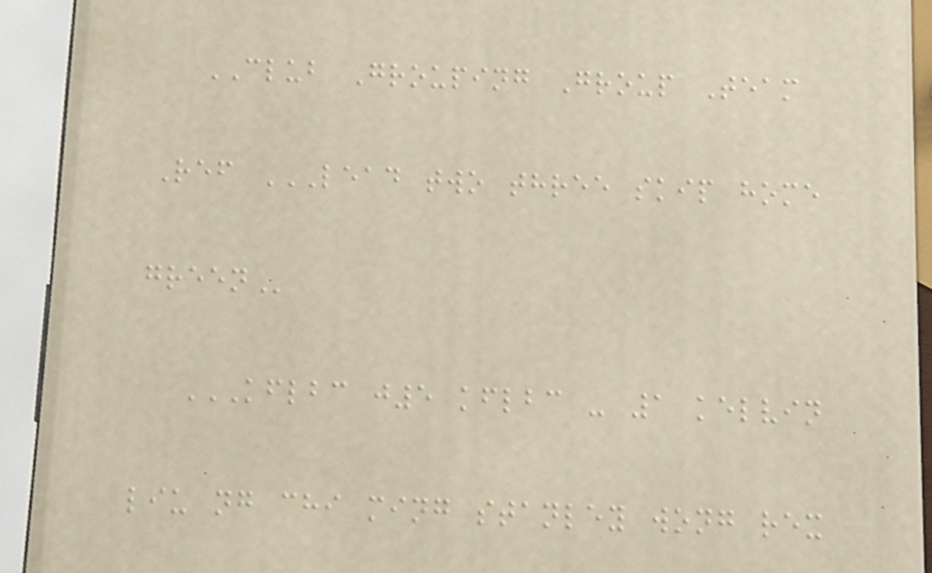CLUB Grouping Group Team
Ref LEAD TWO THREE SKIP HOME
GREEN
KFLBC J5 KFLBC - 1 KELVIN
LIU NG CHI MING STANLEY WONG REX
